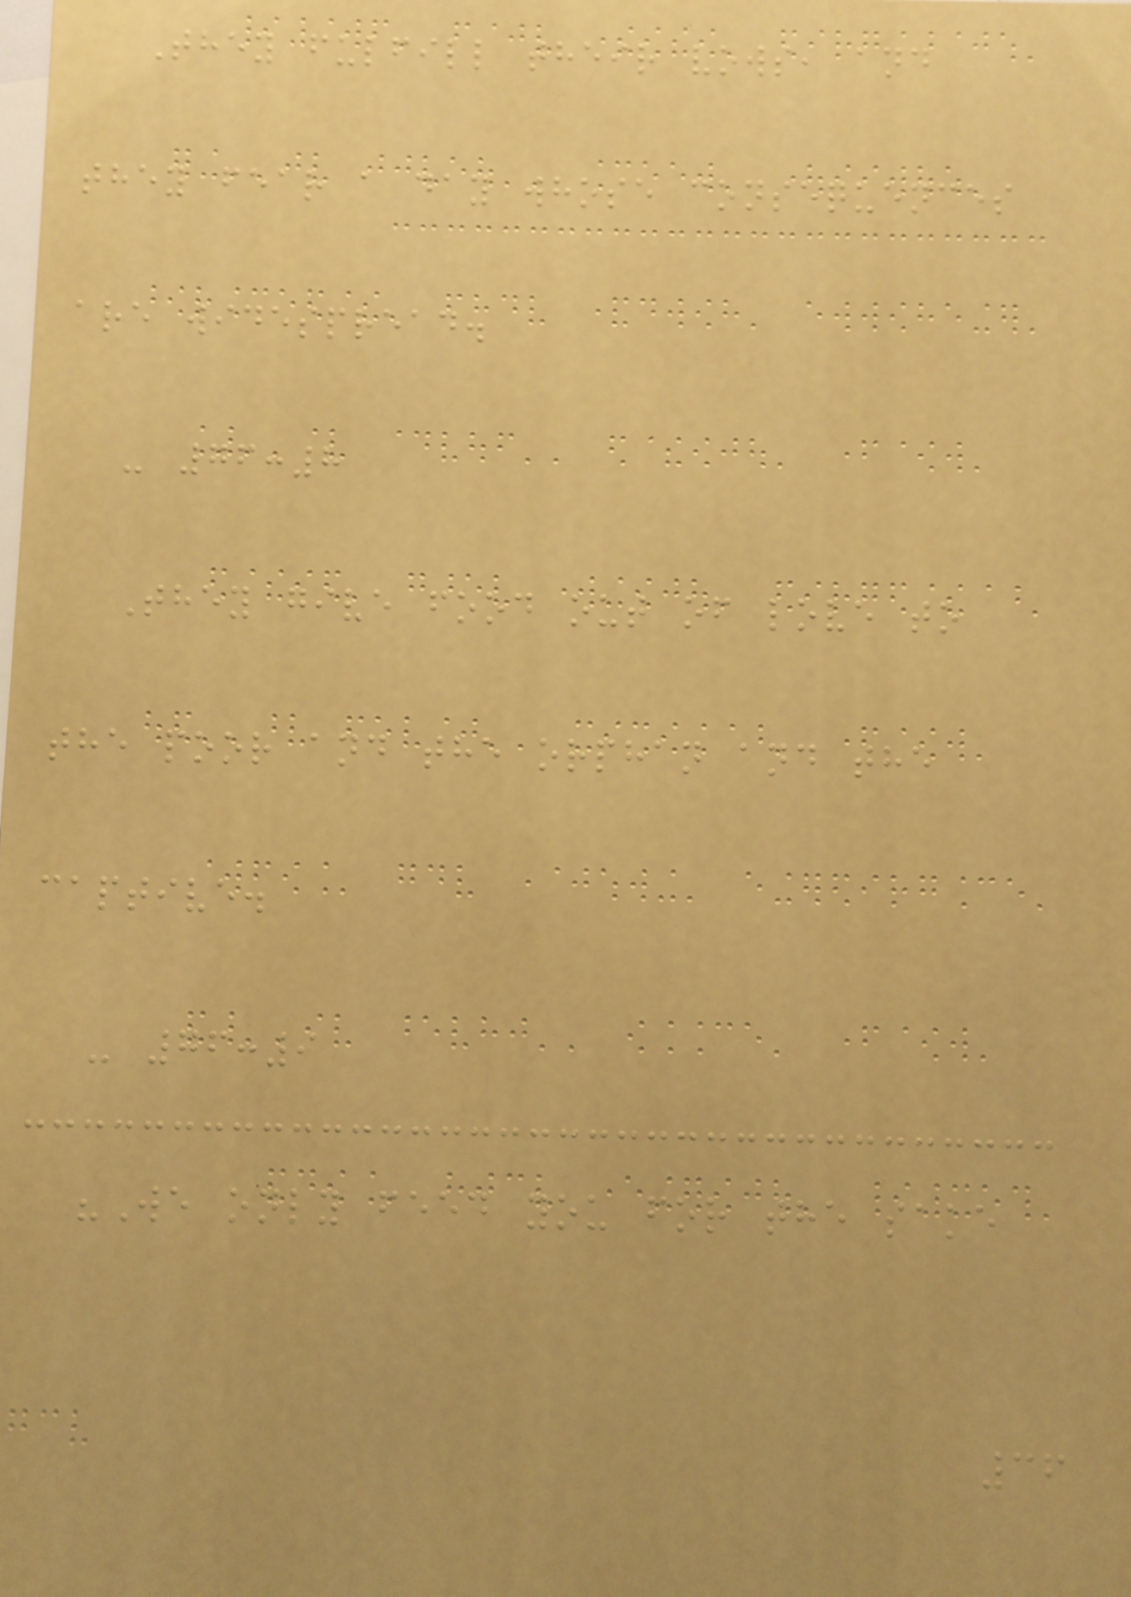They fulfill their vows, and
they fear a day whose consequences
are widespread.
- 76:8
They give food out of love to
the poor and the orphan and the
captive.
- 76:9
"We only feed you for the sake
36
